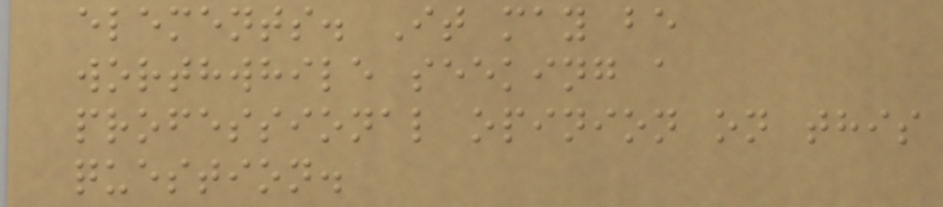elements. It may be
worthwhile seeking a
professional opinion on this
question.
